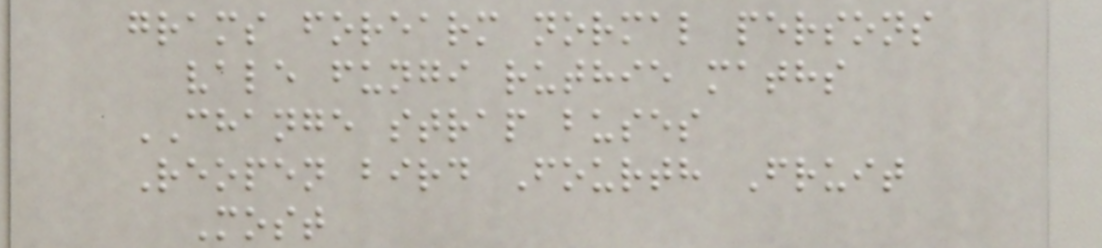grams forearm normal persons
vale fungi ruthie maths
CHANGE strap buses
Reopen bird Fourth Fruit
Most
